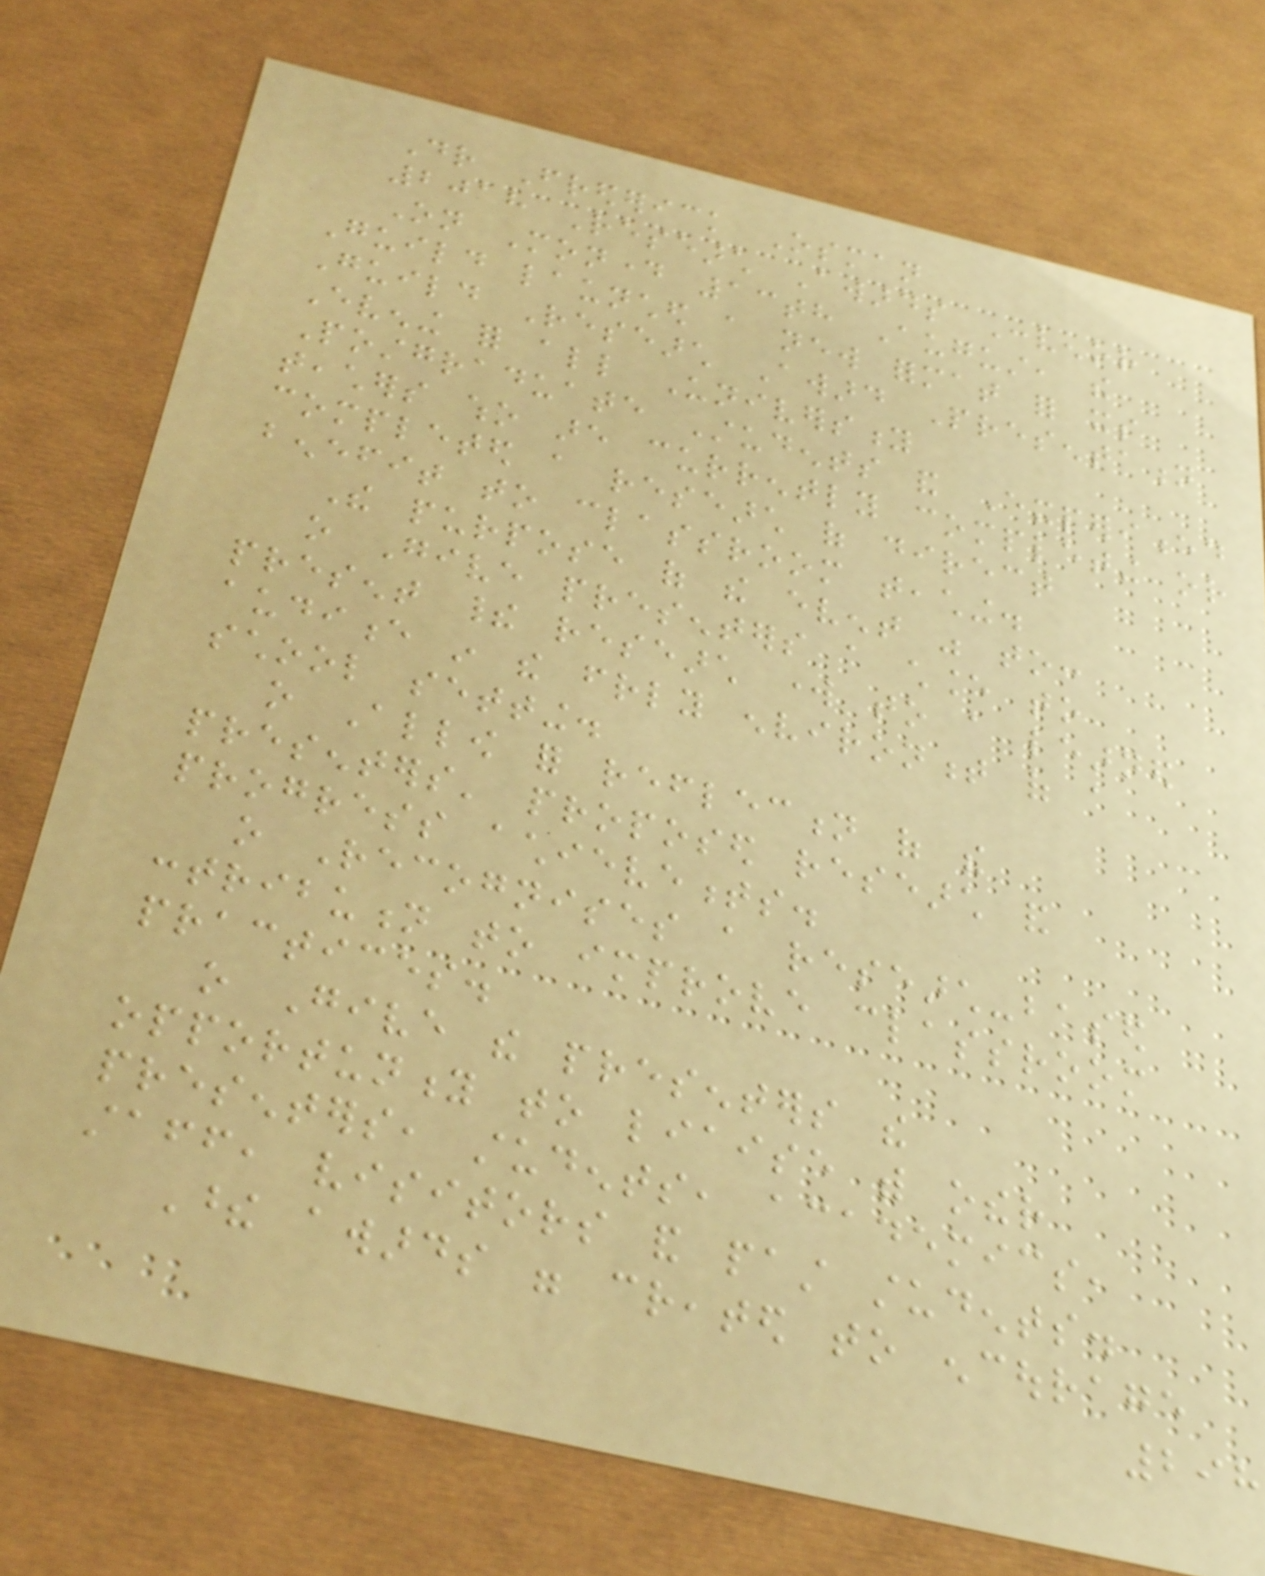Dr Frederick Osman
2018 Research Awards Convenor
On Monday 13th August, the
Guild launched a new format for its
Guild Research Award Presentation
Evening for all University
Postgraduate Students and Experienced
teachers who are currently completing or
completed a research of direct
benefit to classroom teaching.
The purpose of the event was to:
o Give presenters a chance to
present their research work to a learned
audience in the friendly environment of a
school setting.
o Allow for reflection of the
presenters' proposed research and
progress achievements.
o Recognises a research-based
contribution to improve classroom
practices.
o Give the presenters the
opportunity to liaise with other
presenters, students, academics,
staff, visitors and past students.
These awards were created to encourage
298
